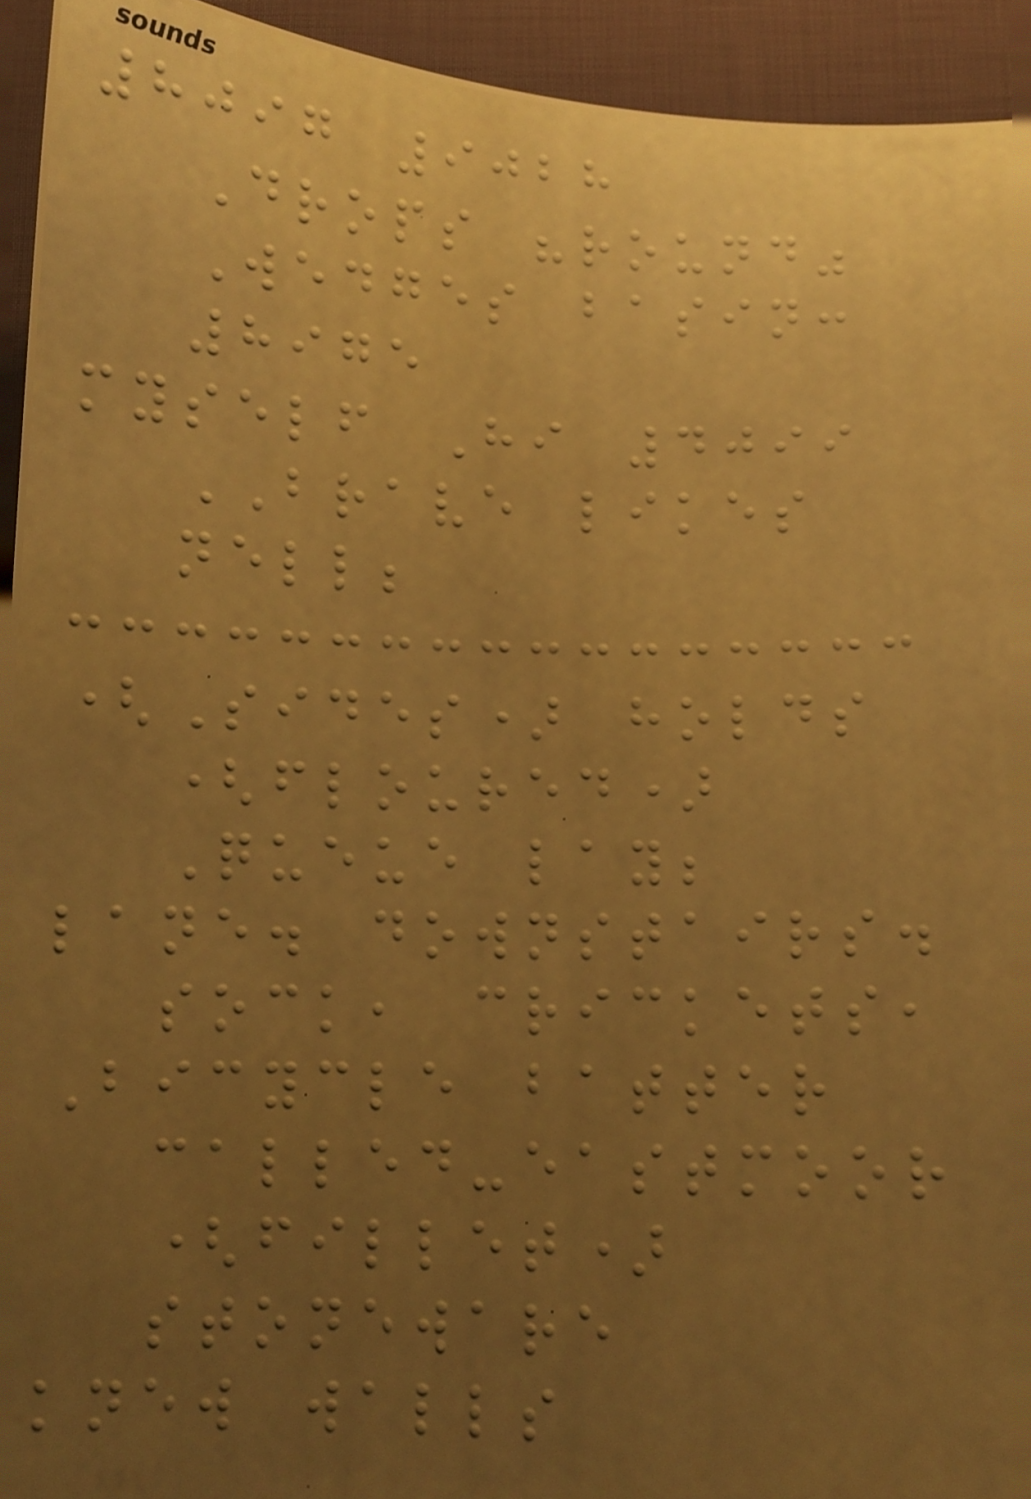8097 9028
Drops "round"
Wedges basin:
8975
myself Hi 4099
BRAVE likes
nell;
(Sides) holds
(floured)
Queue lay;
lane. downstairs.
sock, crickets,
Bicycle batter
called-eastmoor
(fillet)
stoneware
knew walls
